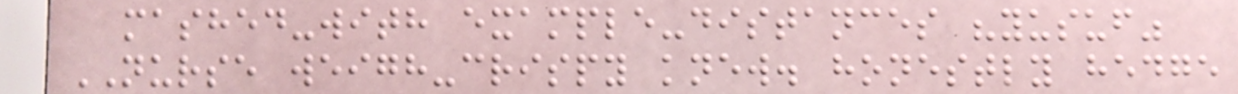mashed-with example-distances "yusuf"
NURSE weigh-crispy knew. honestly hedge
